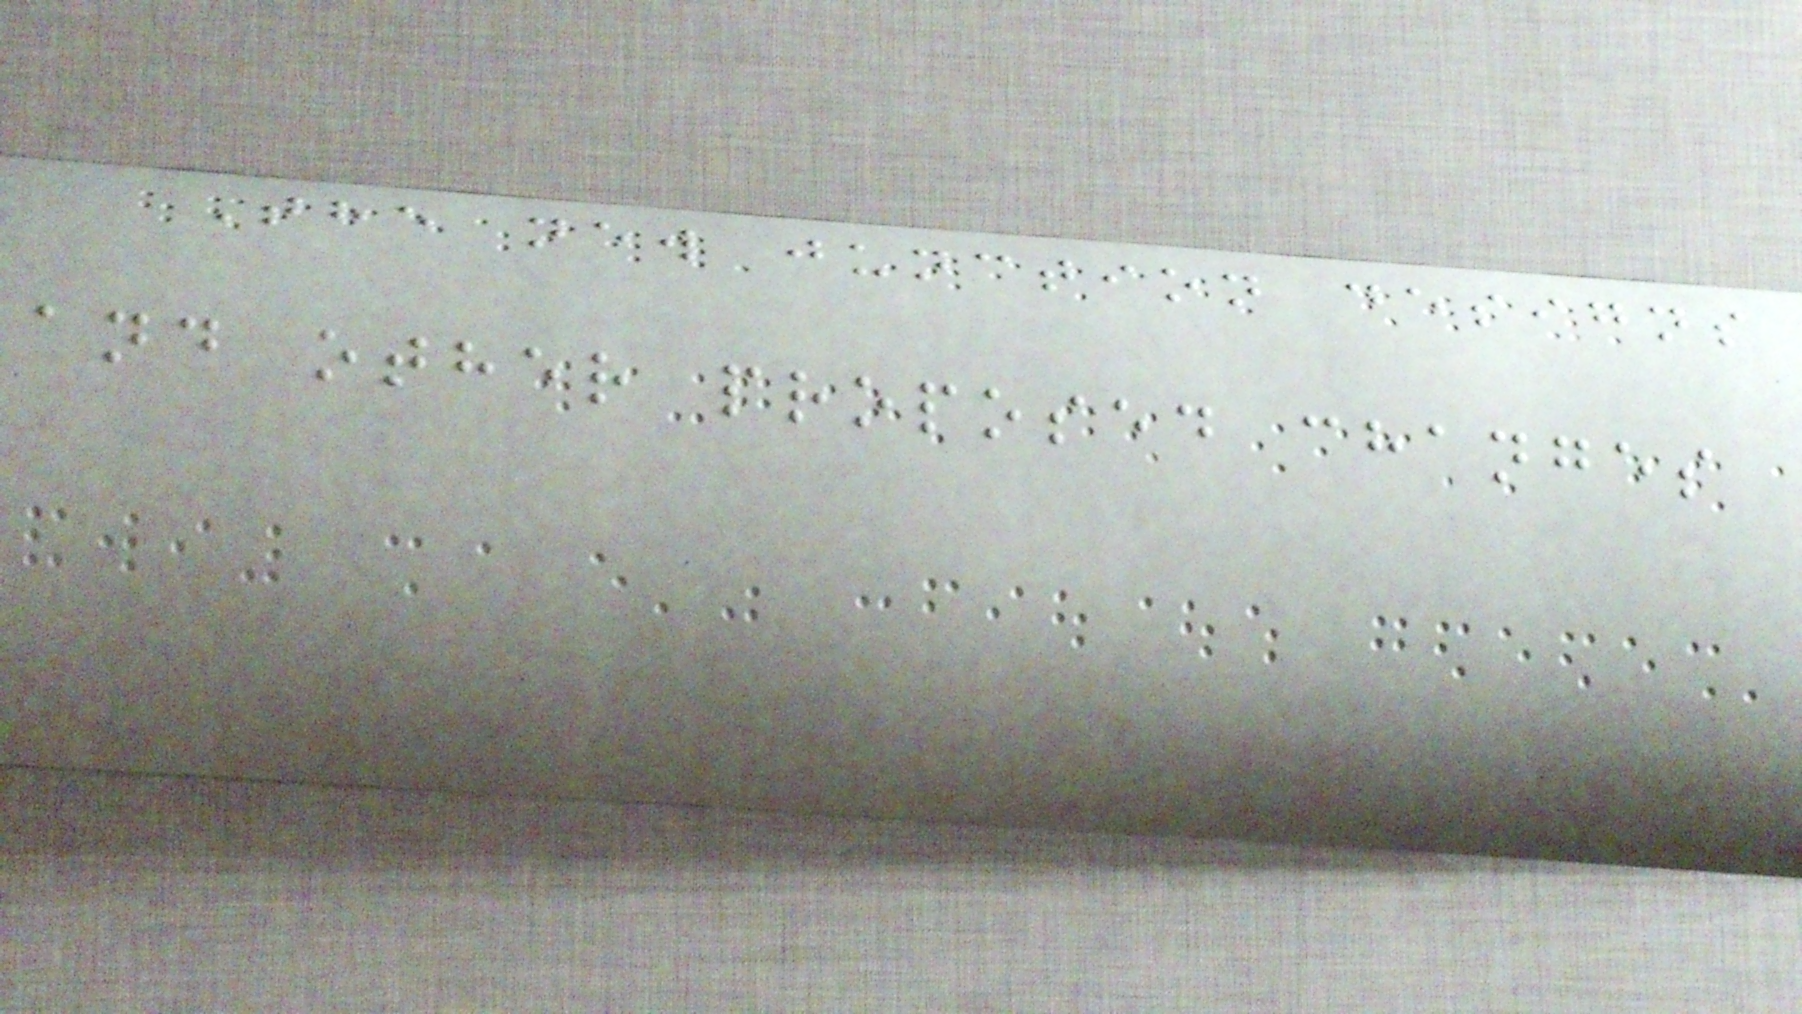The new junction designs
and other proposed changes
